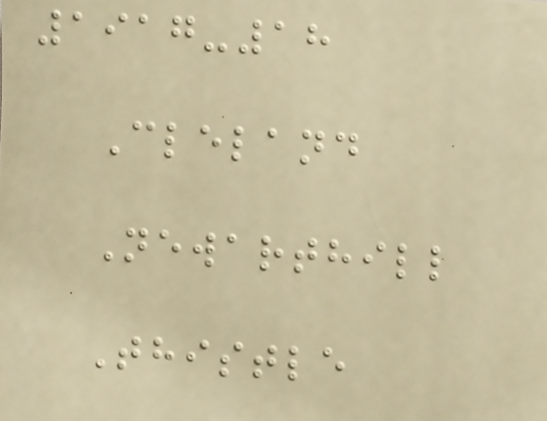1917-18
Cleland
Newarthill
Thistle
